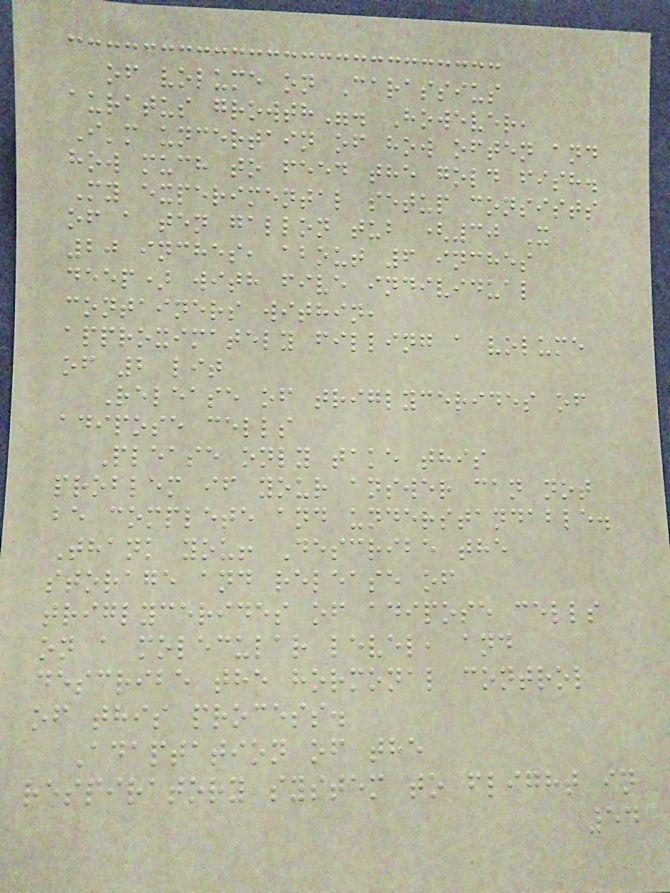of volume on Carassius
auratus growth". However,
I'm uncertain of how often and
how much to feed the gold fish.
My experimental setup consists
of a ten gallon tub (30 X
20 inches, about 6 inches
deep) with five individual
containers within,
approximately filling a volume
of 2 lit
Release of triglycerides of
adipose cells
Please only take this
problem if your answer can not
be complete and understandable.
Thank you! Describe the
storage and release of
triglycerides of adipose cells
on a molecular level, and
describe the hormonal control
of this process.
Adaptation of the
respiratory system to flight in
54
